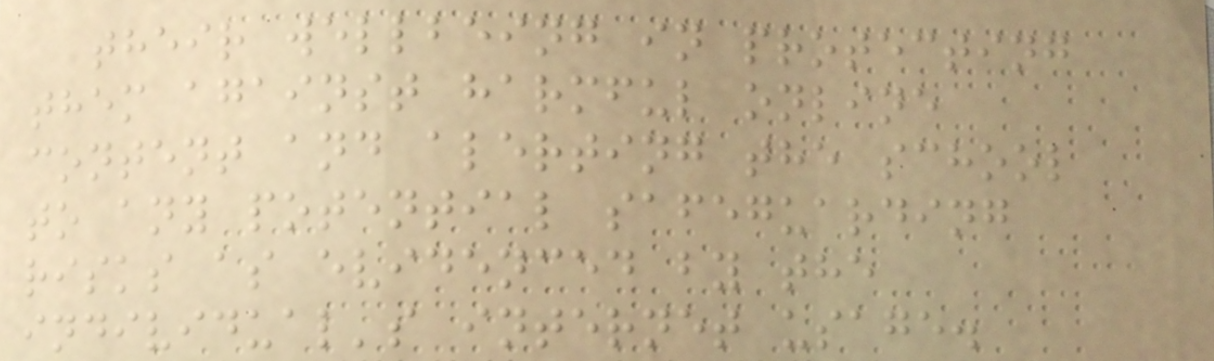their wellbeing in protecting
them against harmful online
content and alerting the school
to any potential safeguarding
risks as evidenced by the
individual's internet usage.
